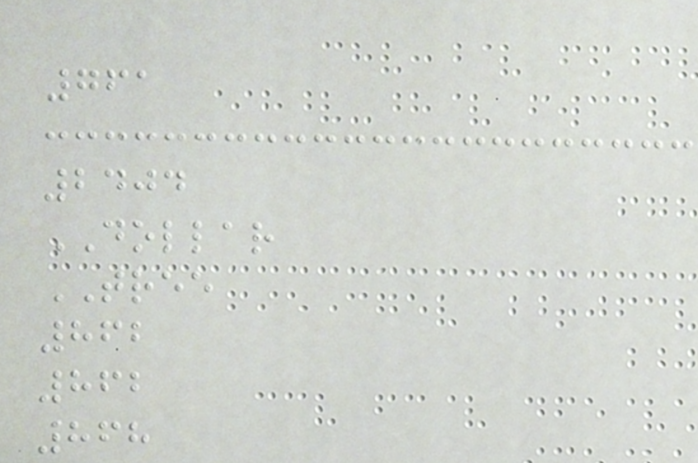761
2404
DOLLAR
TREE
862
862
868
